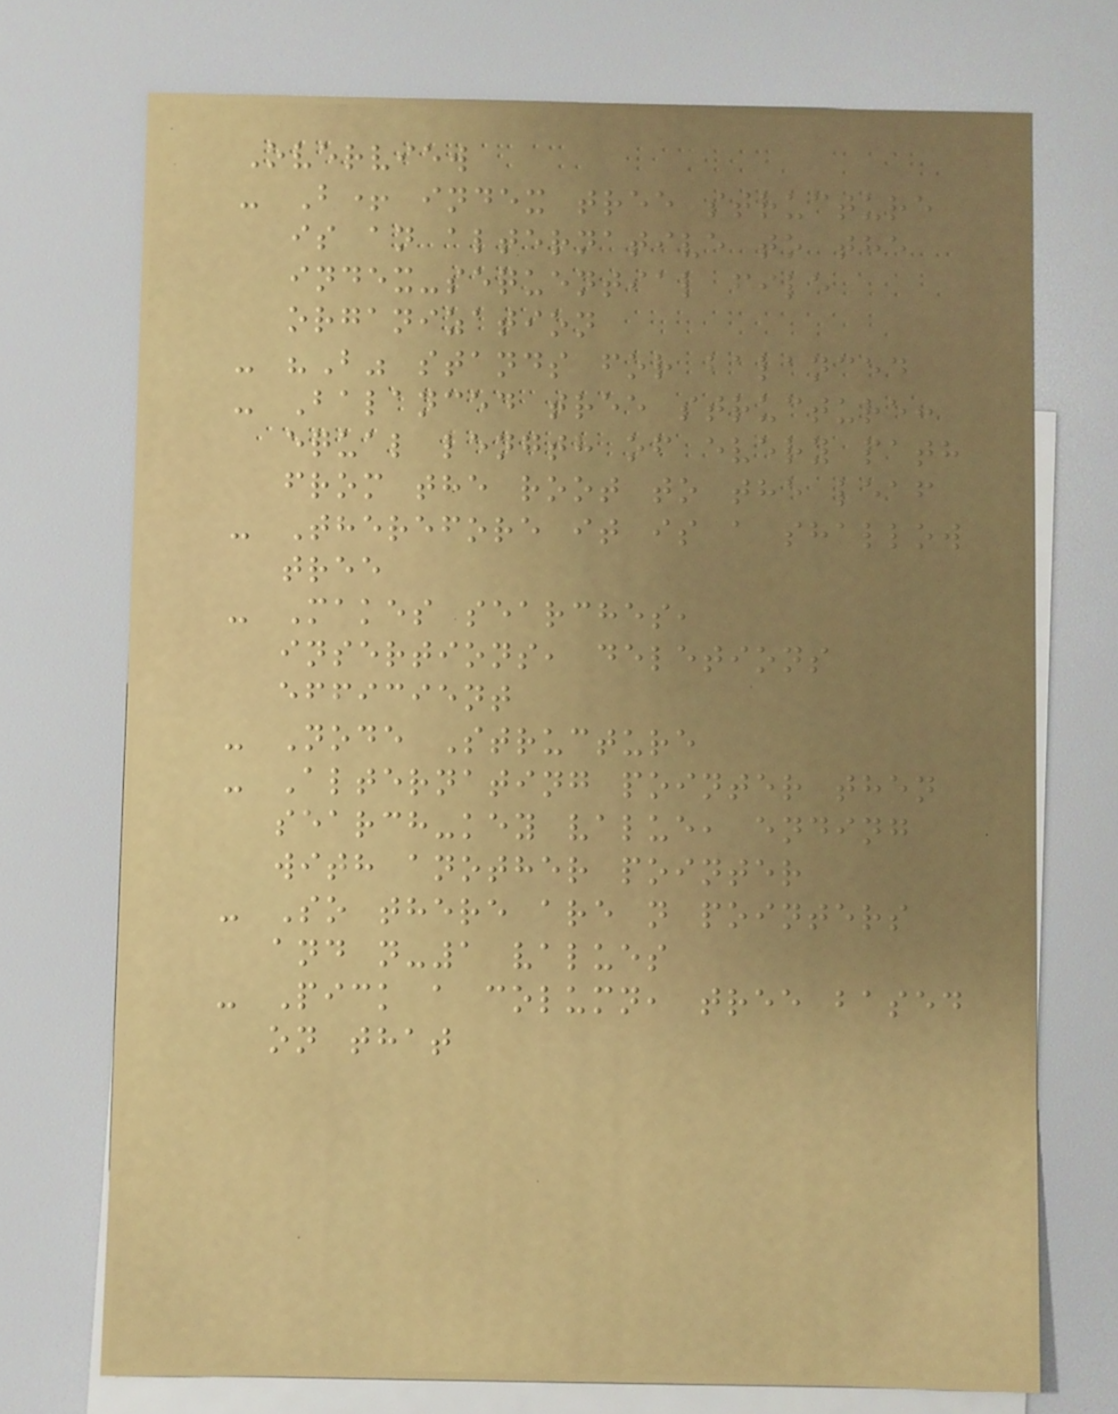Overview
- B+ index tree structure
is an alternative to the
index-sequential file
organization
- "B" stands for balanced
- Balanced tree structure:
equal length of every path
from the root to the leaf
- Therefore it is a shallow
tree
- Makes searches,
insertions, deletions
efficient
- Node Structure
- Alternating pointer then
search-key value, ending
with another pointer
- So there are n pointers
and n-1 values
- Pick a column, tree based
on that
